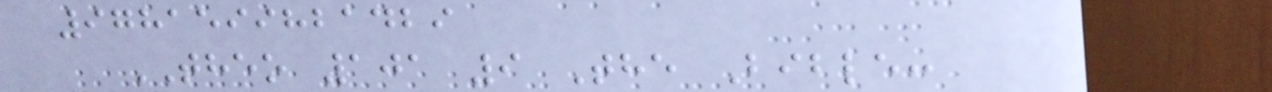9781599821429
THEO 101 9 The Bible:
